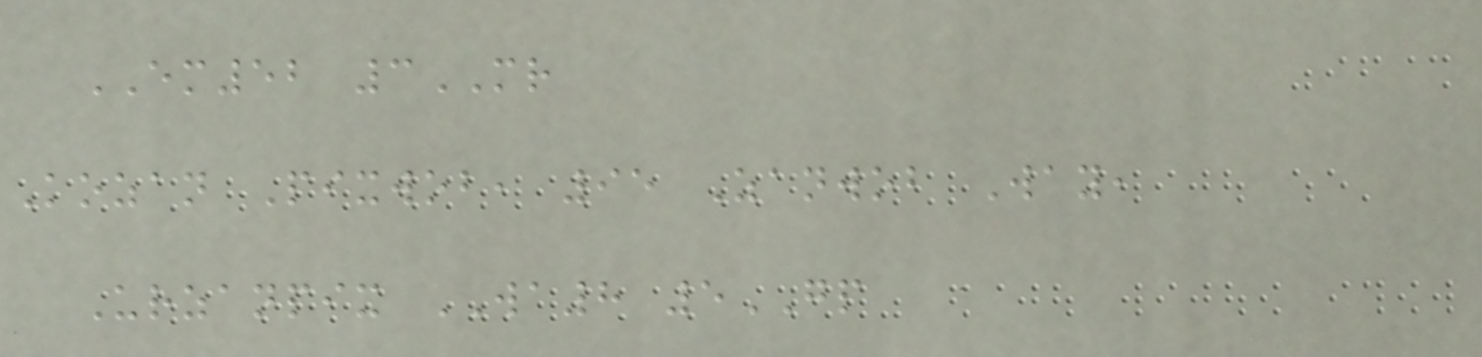EM52 3MR
Kozan Pixwob, 95 Zanwob Way,
Urzanpix WA8 5GP
